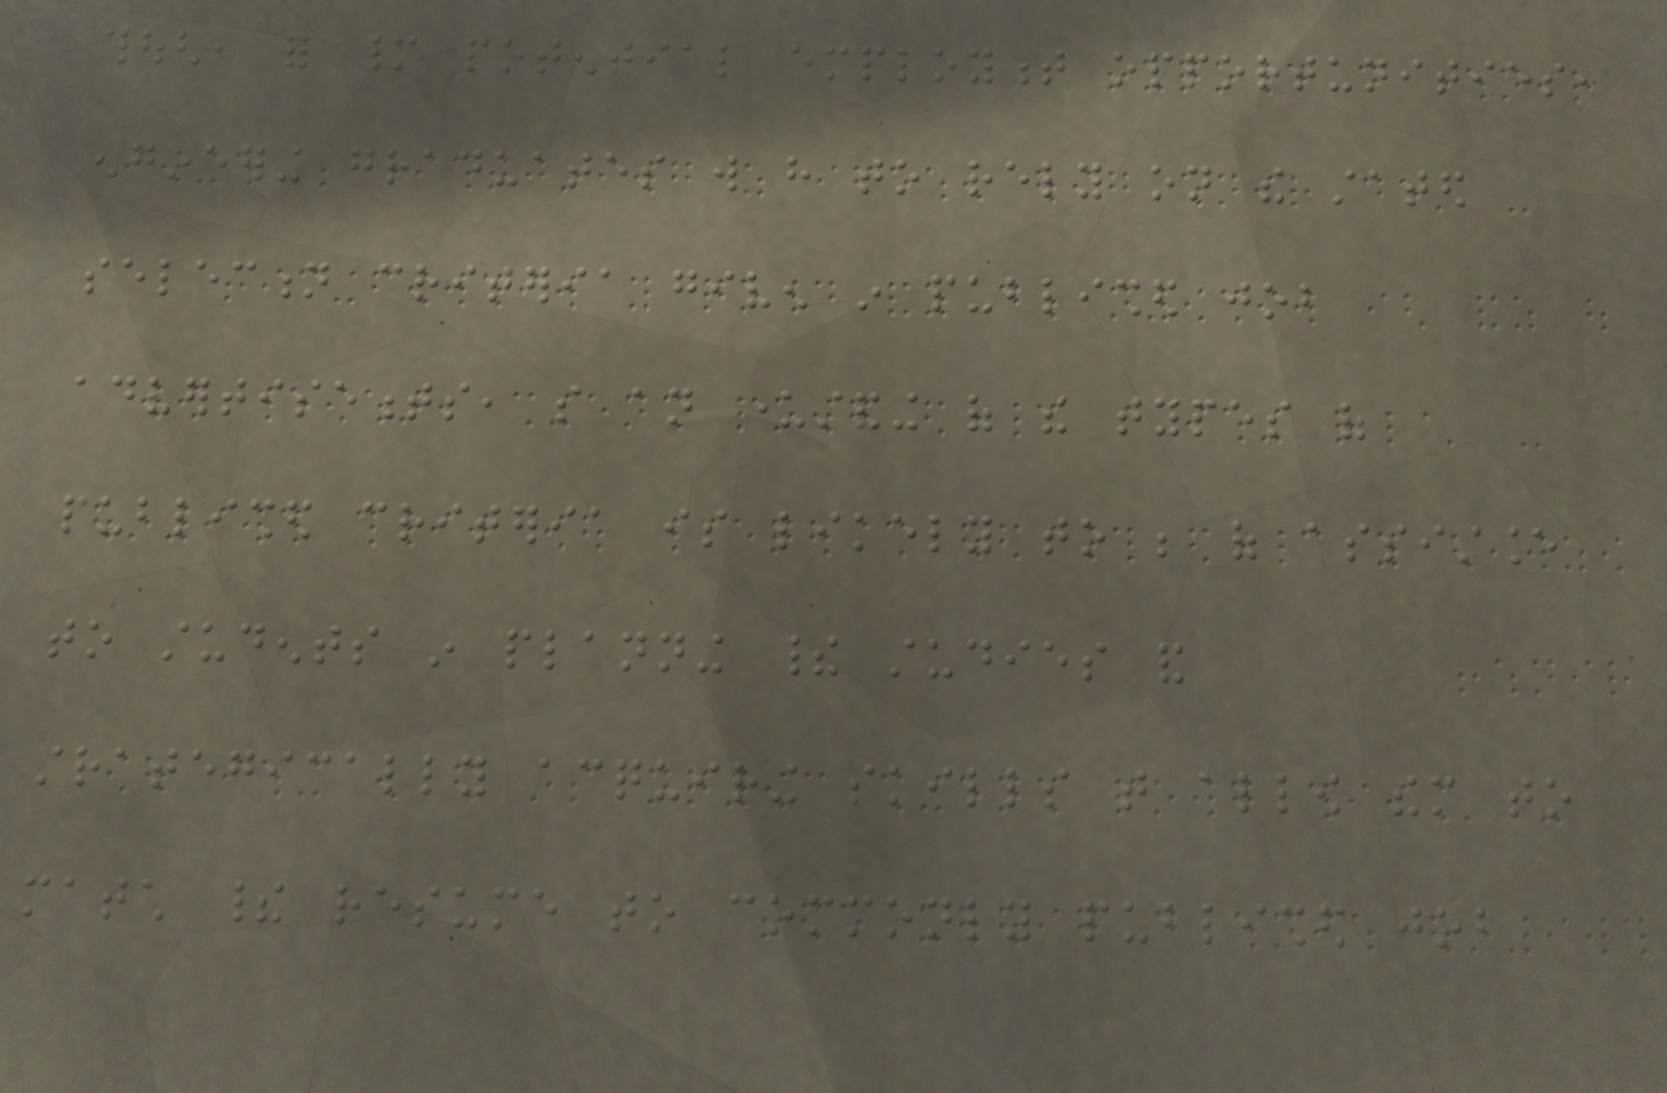though, for many potential employment opportunities,
engineering graduates will have to rely on the stated
selection criteria given in published job
advertisements, so an understanding of the types of
published criteria is likely to be of assistance
to students in planning their studies and
strategically acquiring skills that allow them to
match their resume to commonly published job
